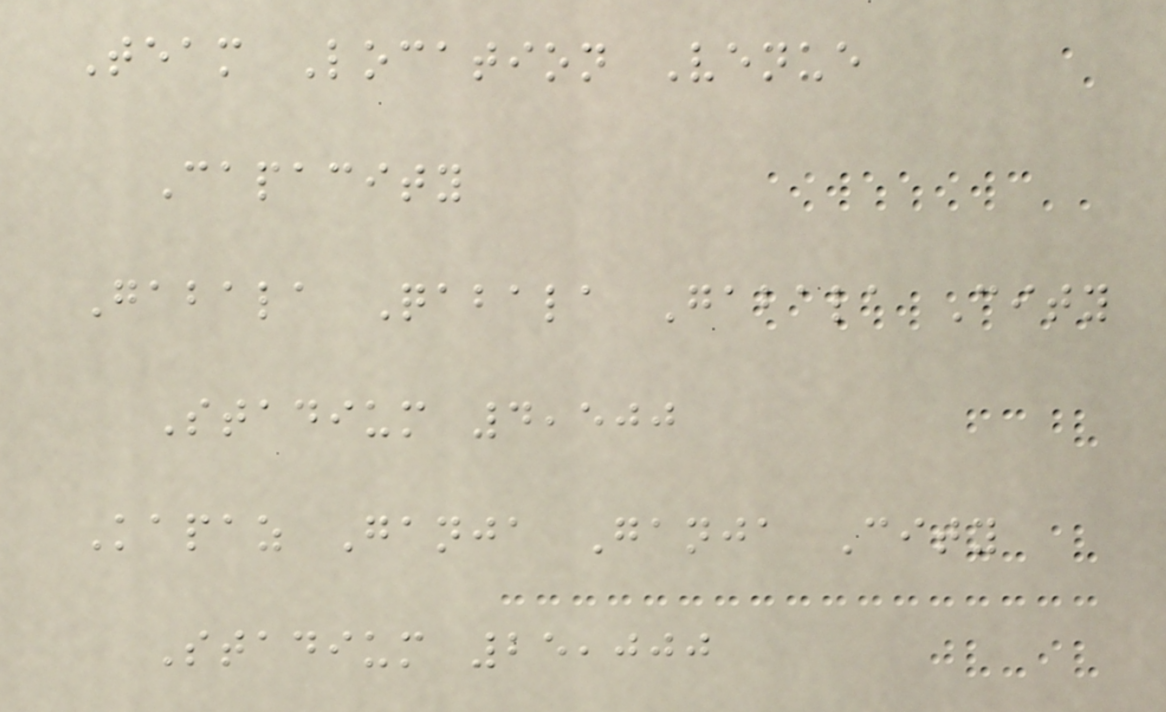Team Location Venue
Capacity
Gabala Qabala Gabala City
Stadium 4,500
Kapaz Ganja Ganja City
Stadium 25,000
